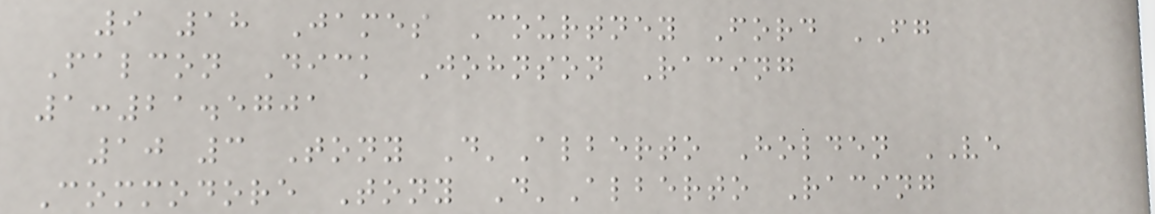9 18 James Courtney Ford FG
Falcon Dick Johnson Racing
1:21.5701
10 3 Tony D'Alberto Holden VE
Commodore Tony D'Alberto Racing
